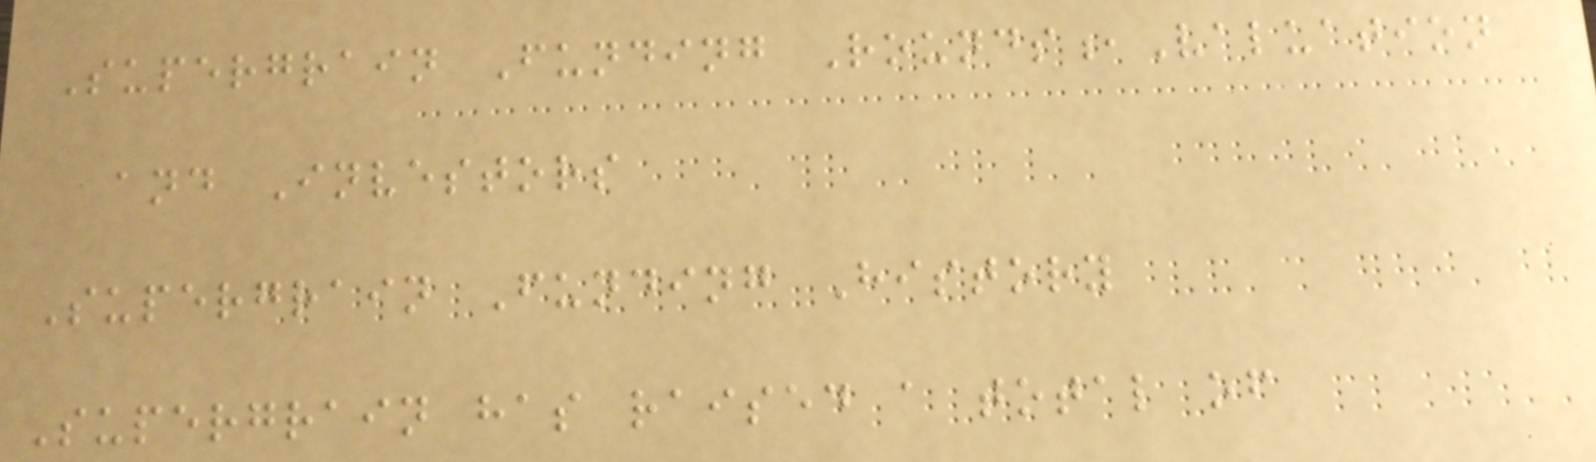Supergrain Funding Rounds,Valuation
and Investors
Supergrain Funding History
Supergrain has raised a total of
